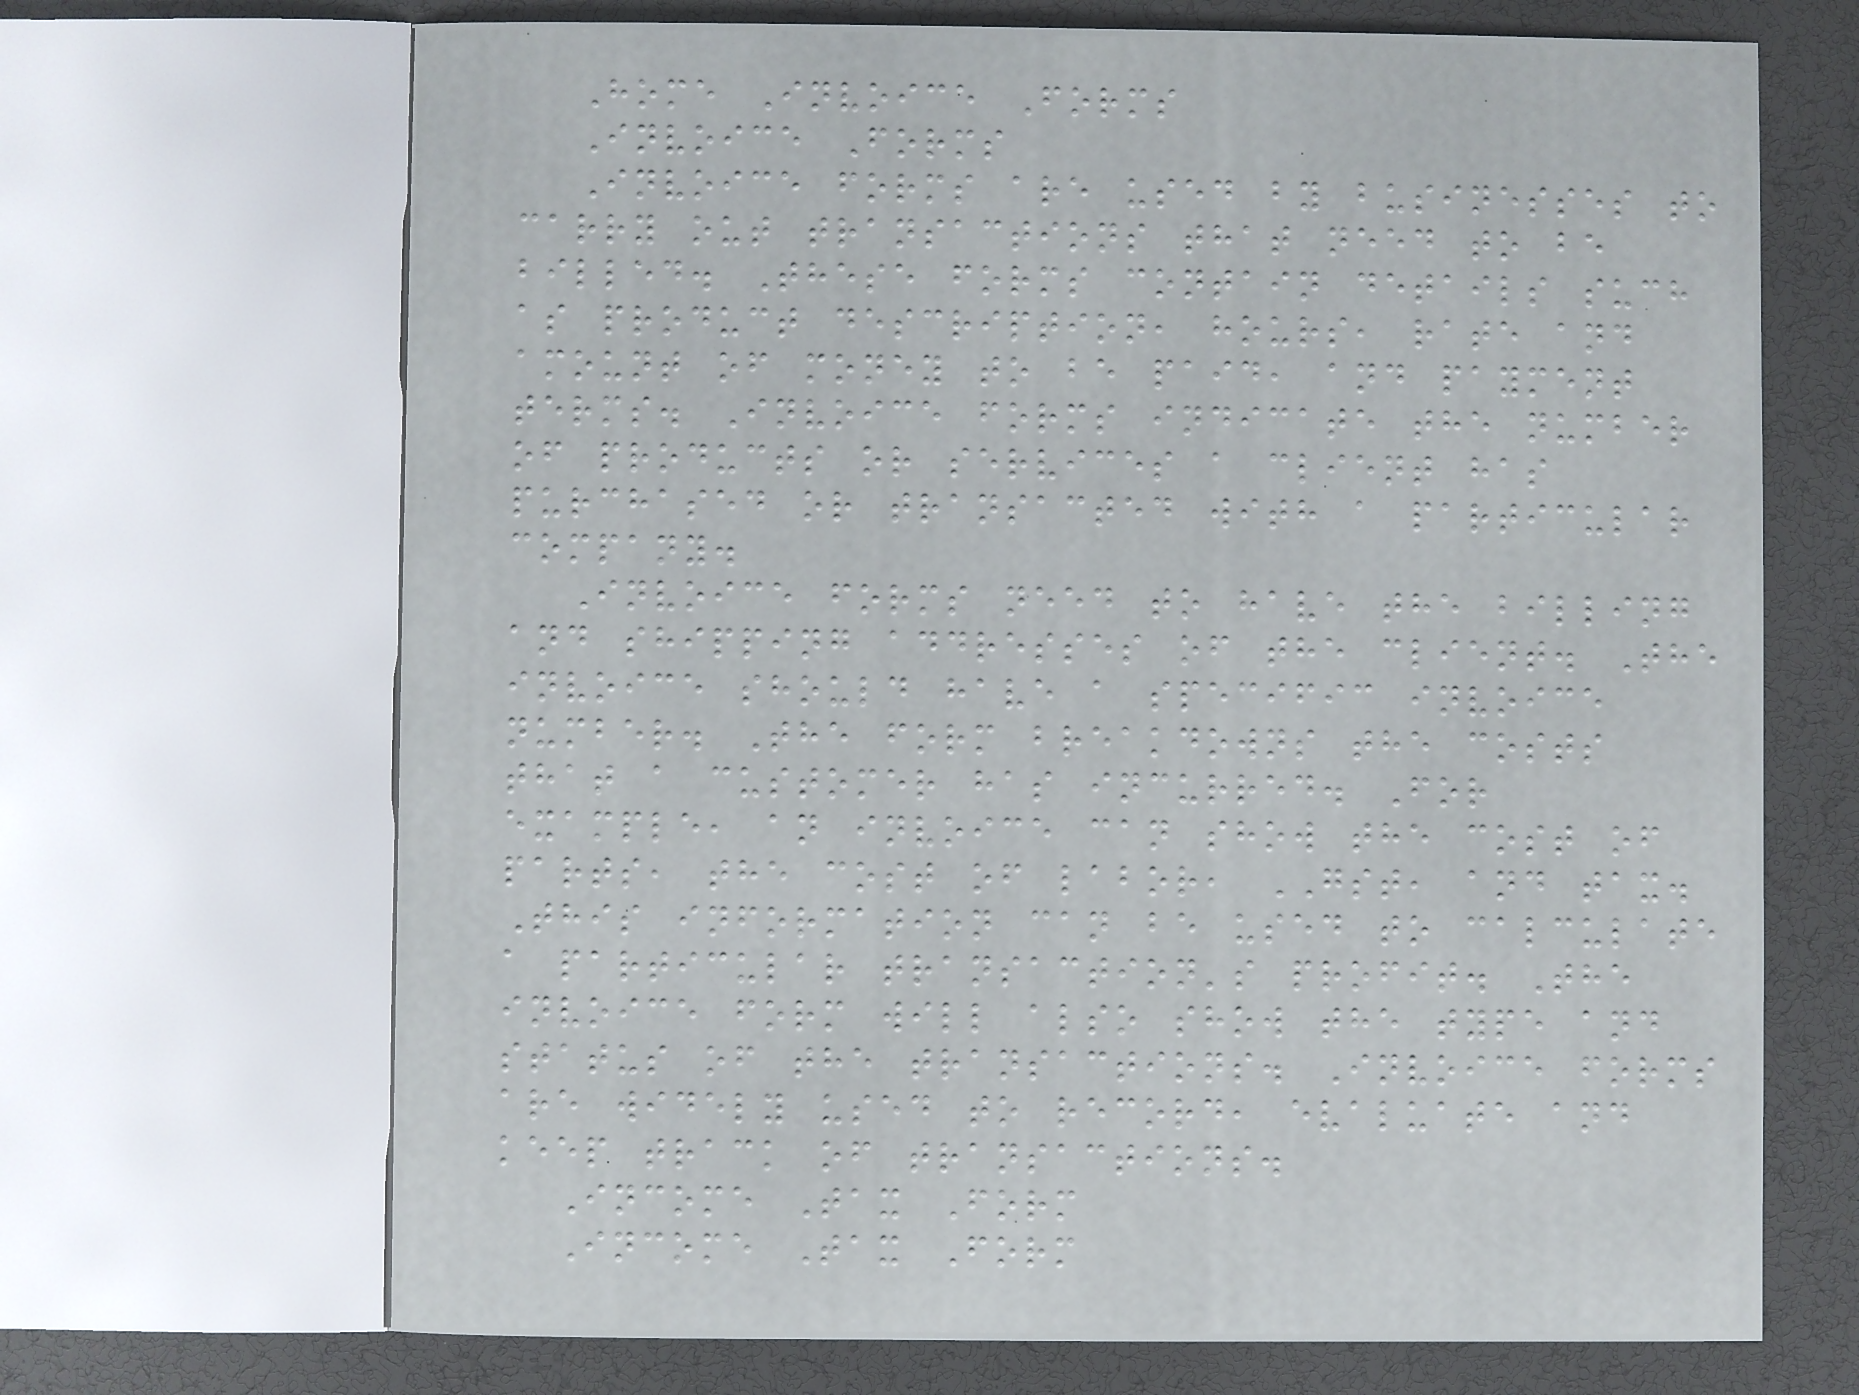Home Invoice Forms
Invoice Forms
Invoice forms are used by businesses to
carry out transactions that need to be
billed. These forms contain details such
as product description, hours, rate and
amount of money to be paid, and payment
terms. Invoice forms indicate the number
of products or services a client has
purchased or transacted with a particular
company.
Invoice forms need to have the billing
and shipping addresses of the client. The
invoice should have a specific invoice
number. The form breakdowns the costs
that a customer has incurred. For
example, an invoice can show the cost of
parts, the cost of labor, GST, and tax.
This information can be used to calculate
a particular transaction's profit. The
invoice form will also show the type and
status of the transactions. Invoice forms
are widely used to record, evaluate and
keep track of transactions.
Income Tax Form
Income Tax Form
